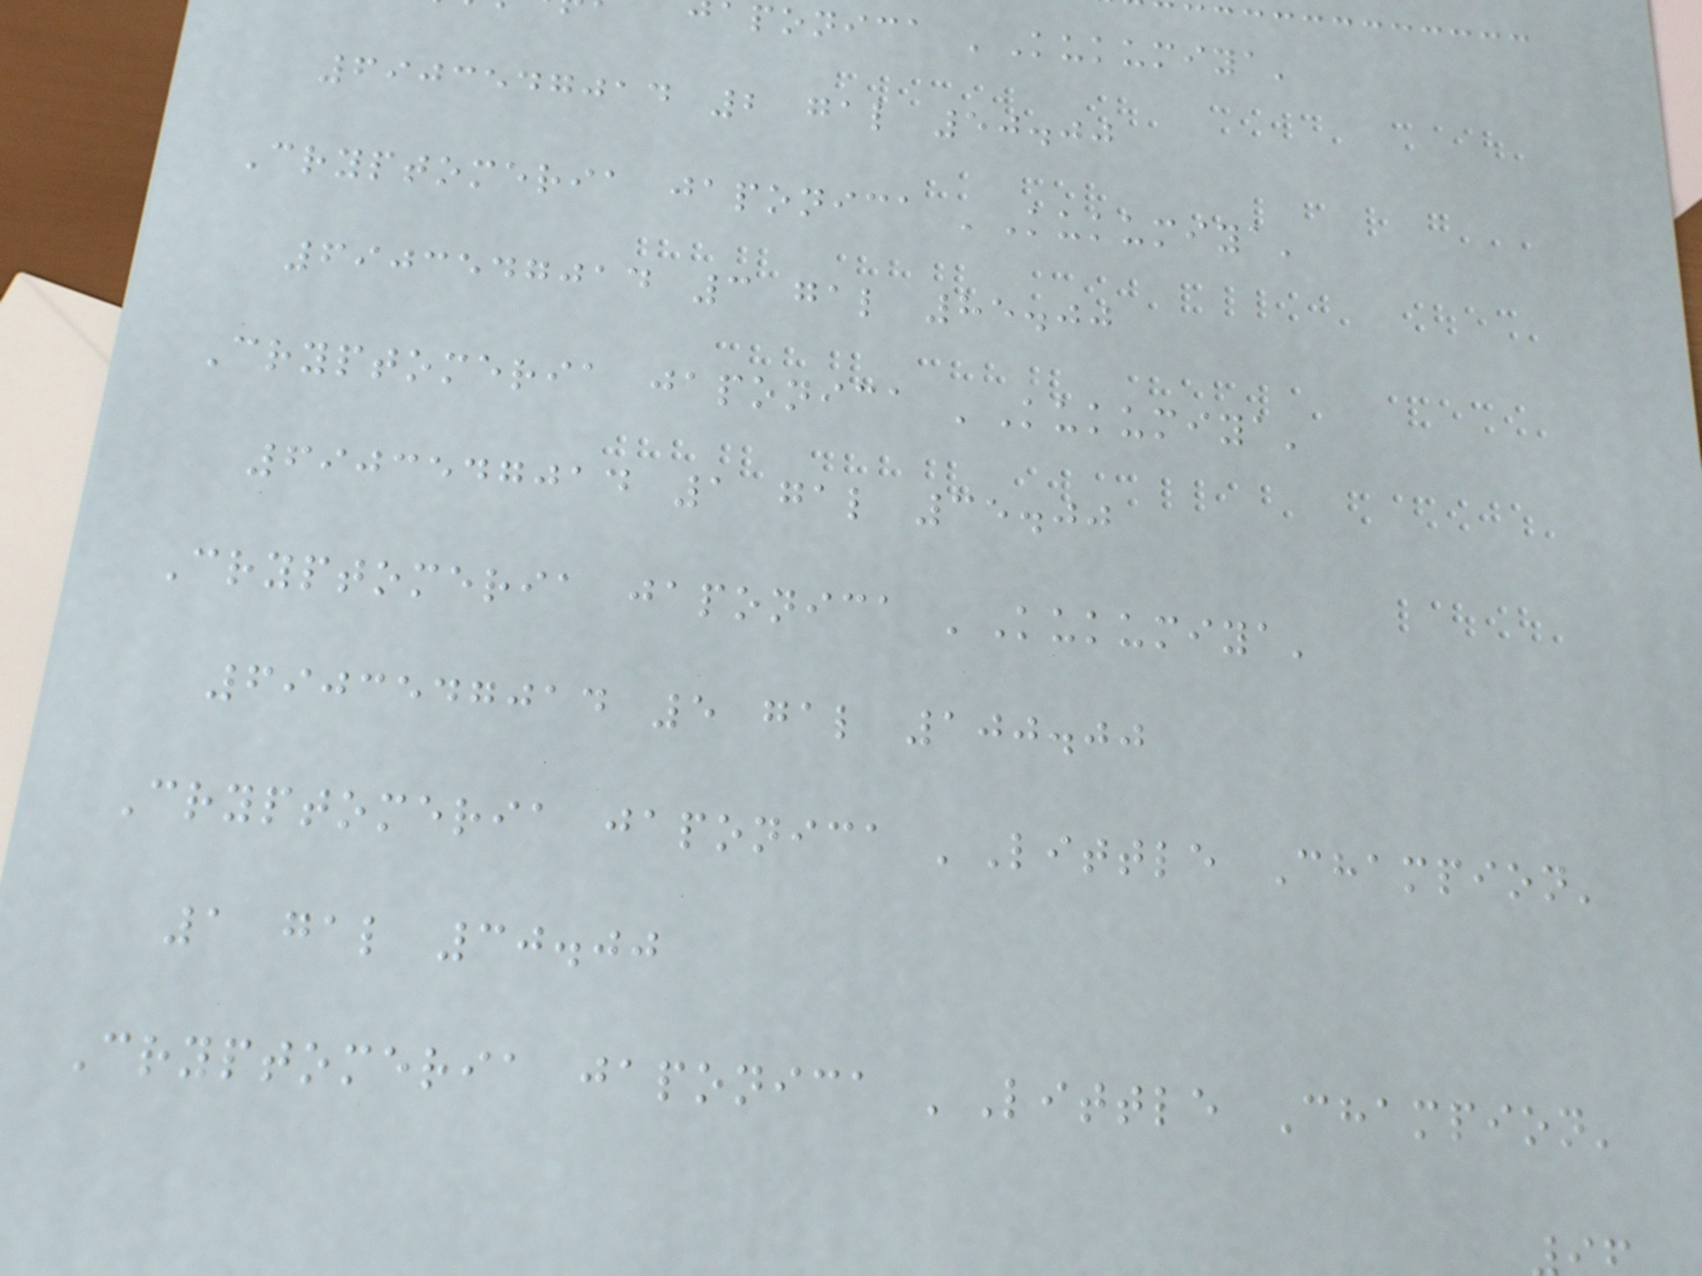ponica 'Kukumiya'
6903547014 2 gal 50.00
Cryptomeria japonica 'Kukumiya'
6903547014 3 gal 85.00
Cryptomeria japonica 'Kukumiya'
6903547014 1 gal 35.00
Cryptomeria japonica 'Kukumiya'
6903547014 5 gal 100.00
Cryptomeria japonica 'Little Champion'
1 gal 30.00
Cryptomeria japonica 'Little Champion'
